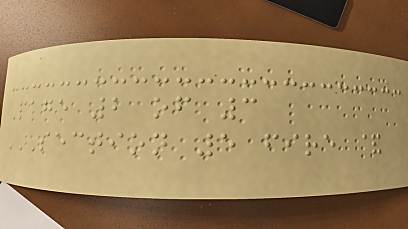Page 2 of 3
SECTION 5 FIRE &
